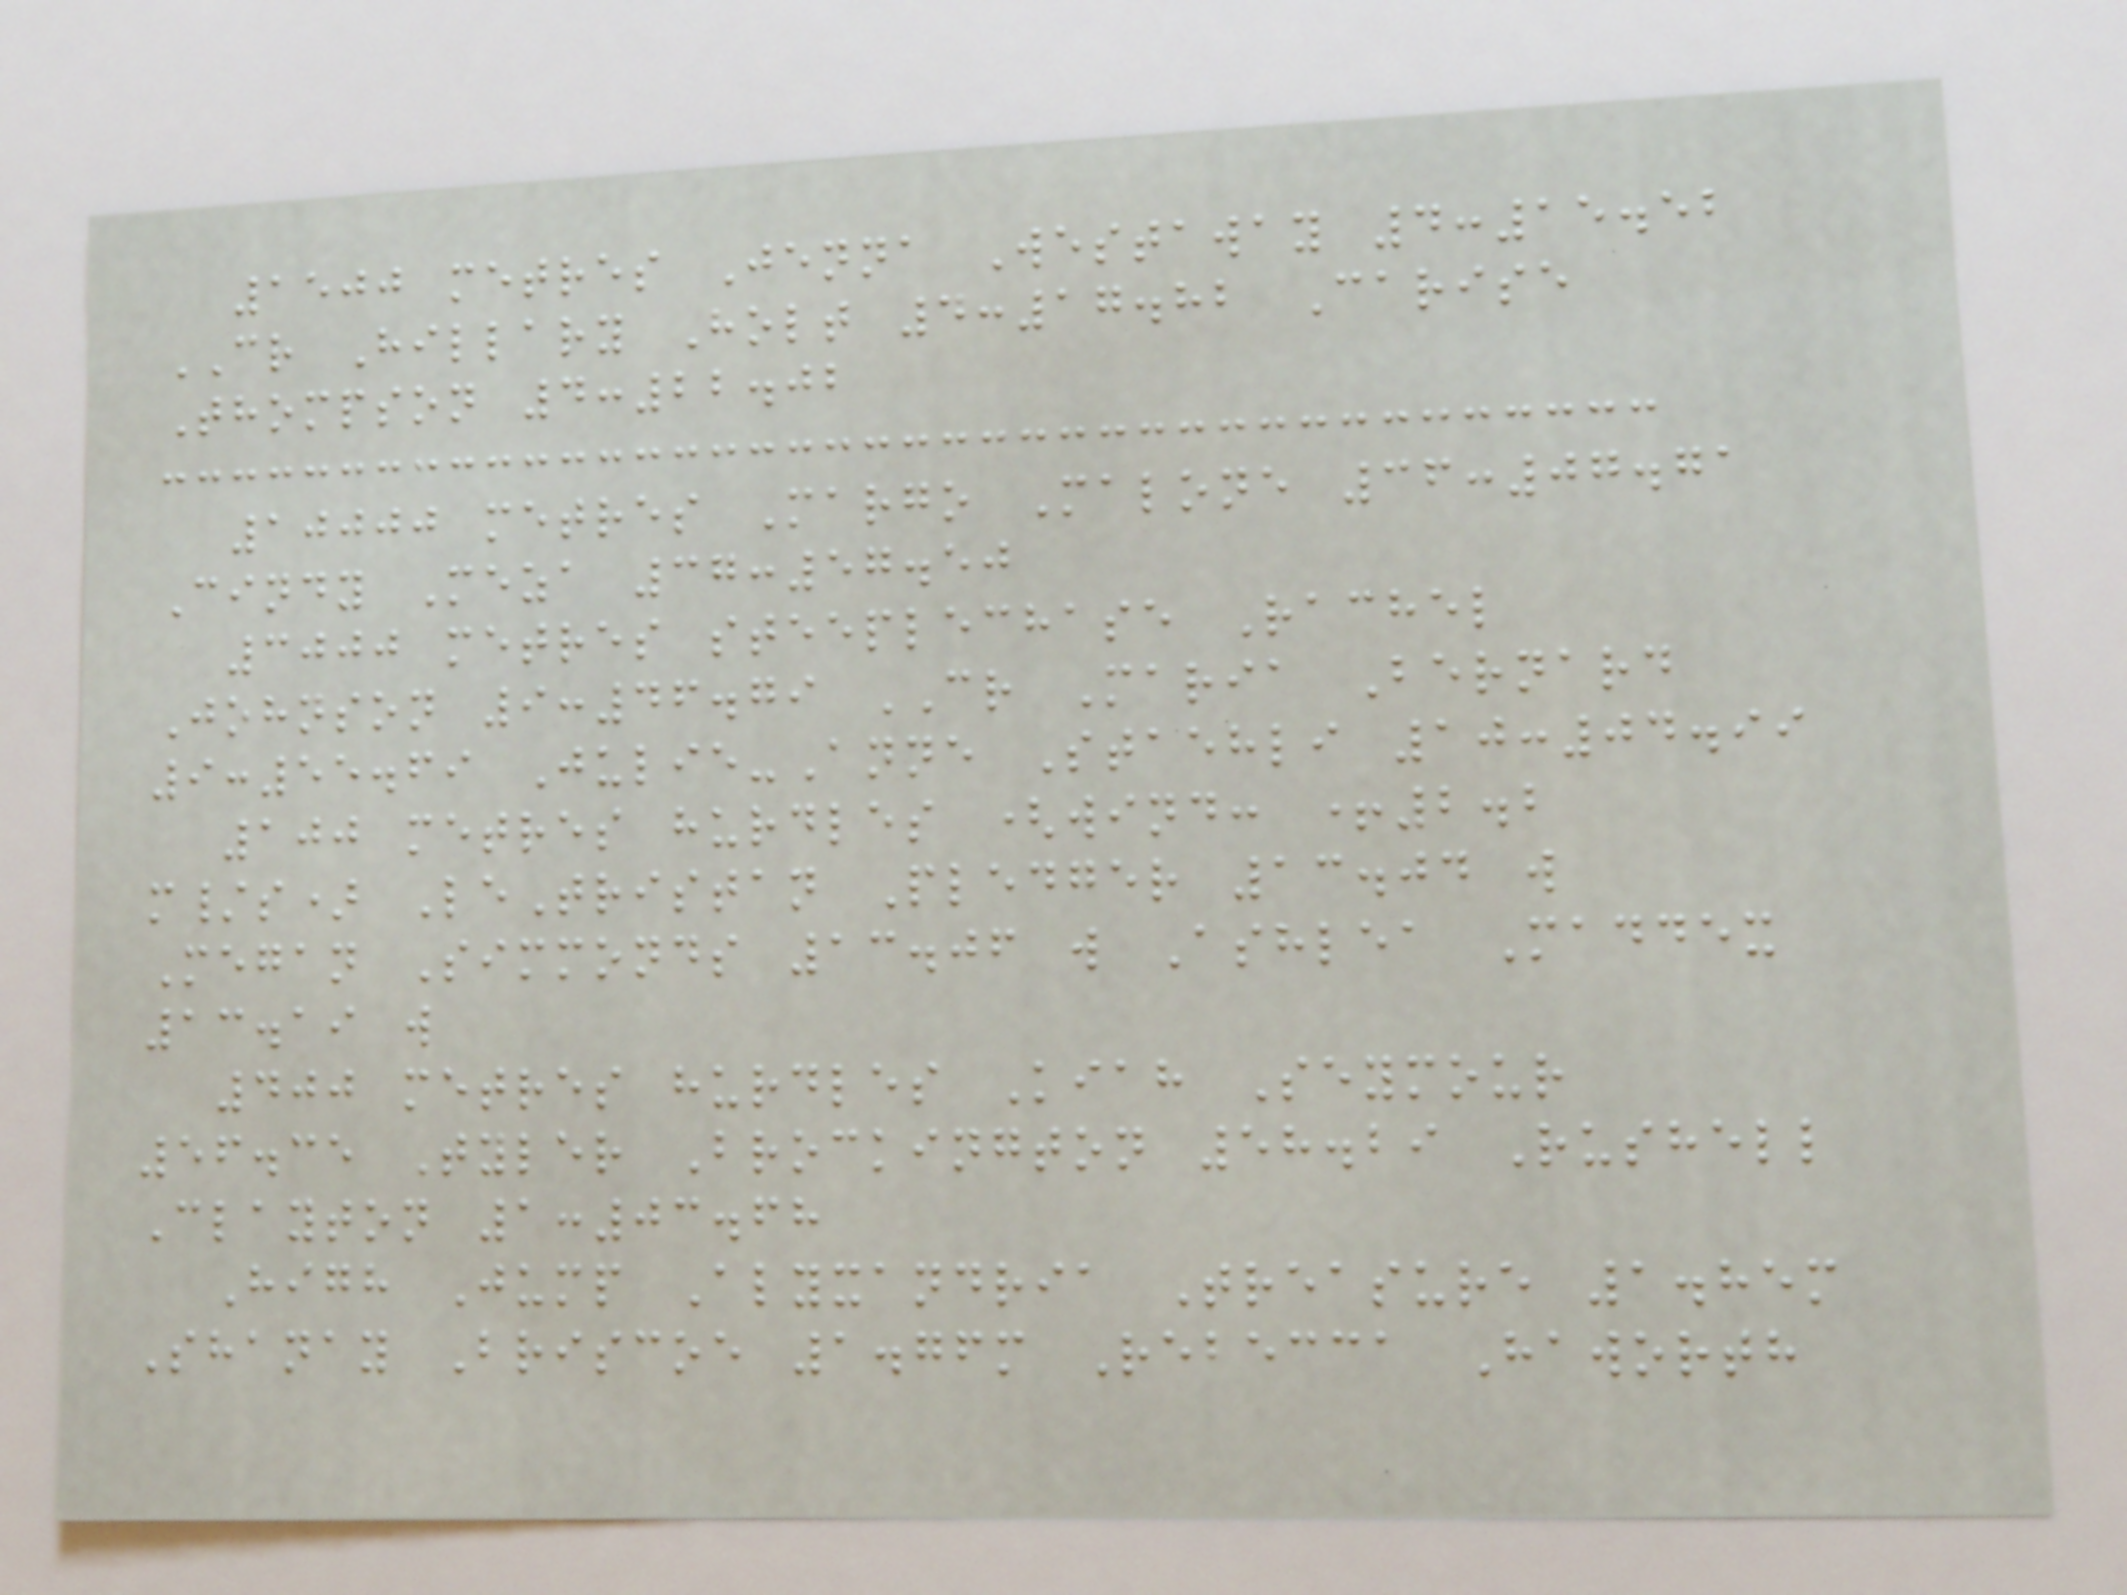1500 metres Jenna Westaway 4:15.52
CR Hillary Holt 4:17.82 Carise
Thompson 4:22.02
10000 metres Margo Malone 36:07.71
Cindy Meza 37:57.50
3000 metres steeplechase Rachel
Johnson 9:46.79 CR Maria Bernard
9:55.69 Julie-Anne Staehli 10:04.99
100 metres hurdles (wind: +2.2
m/s) LeTristan Pledger 13.04 w
Megan Simmonds 13.06 w Ashlea Maddex
13.19 w
400 metres hurdles Kiah Seymour
56.35 Tyler Brockington 58.29 Rushell
Clayton 1:03.68
High Jump Alyxandria Treasure 1.85m
Shanay Briscoe 1.76m Rebecca Haworth
